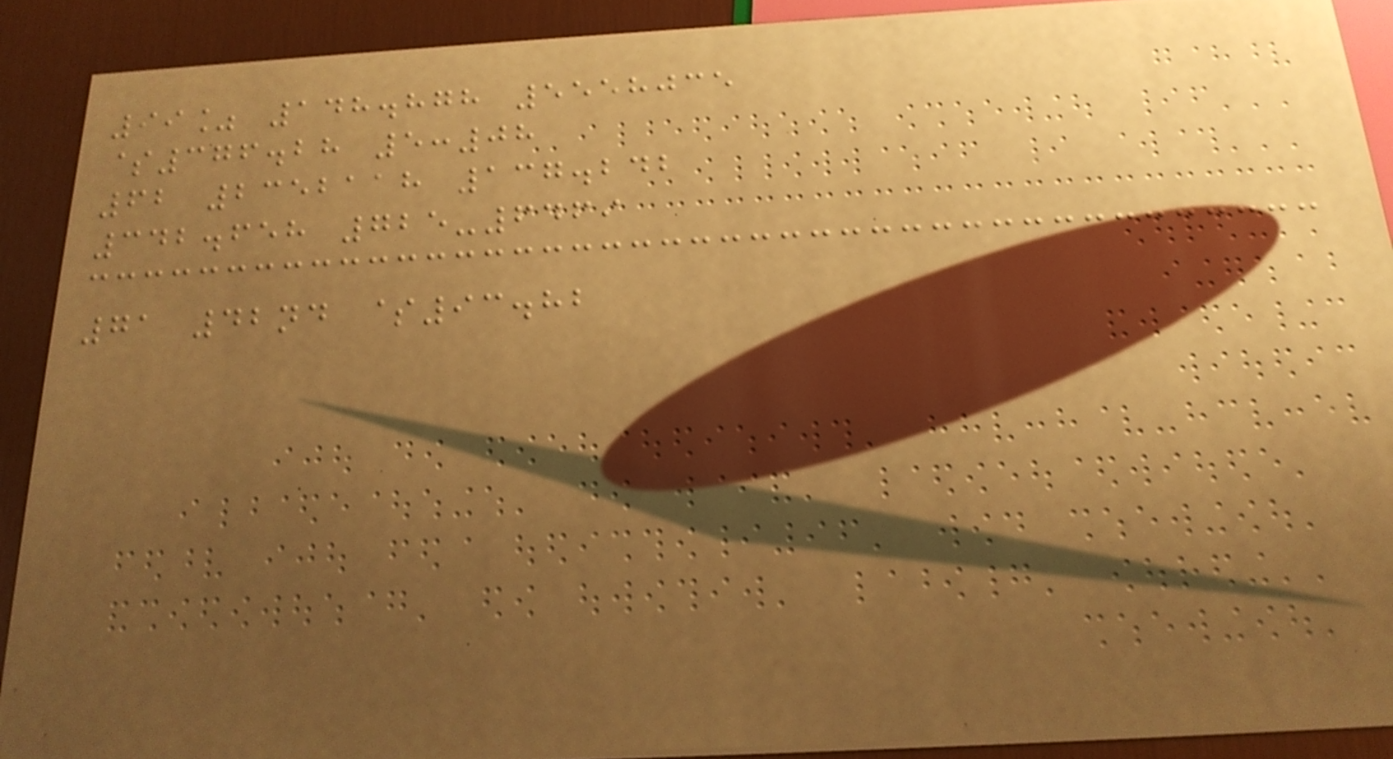99% 148.878 5558035
$376.28 5:08
62 2352118 137.242
342.658 725-6469
71 42nd $93.82
